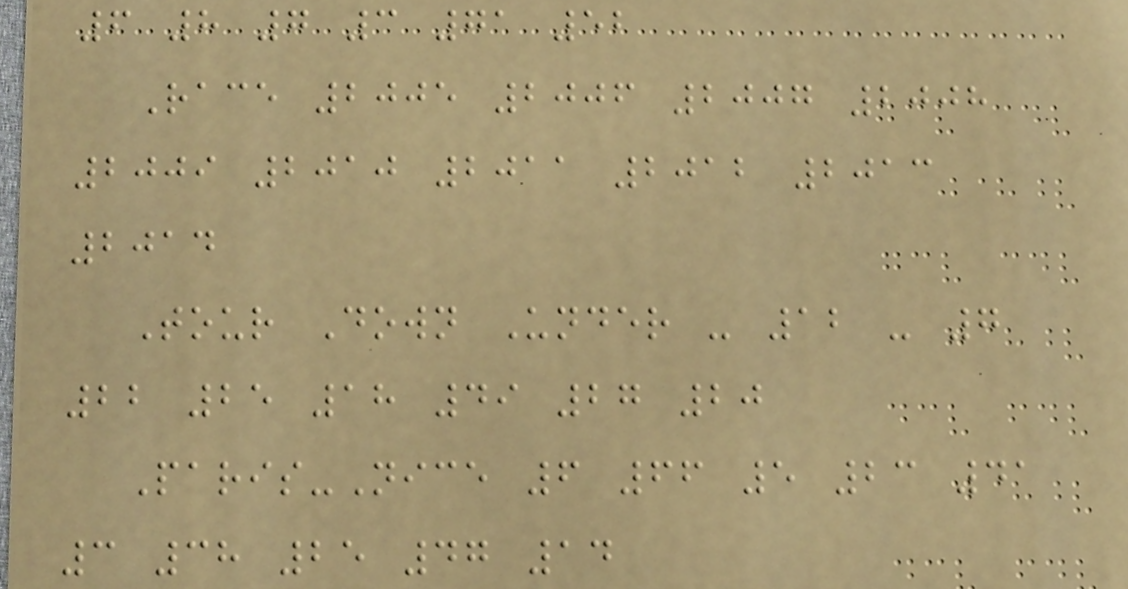6 8 7 3 71 52
Race 2005 2006 2007 2008
2009 2010 2011 2012 2013
2014
Tour Down Under - 12 - 7
22 25 18 49 27 20
Paris-Nice 6 66 5 23 41
3 38 25 47 14
